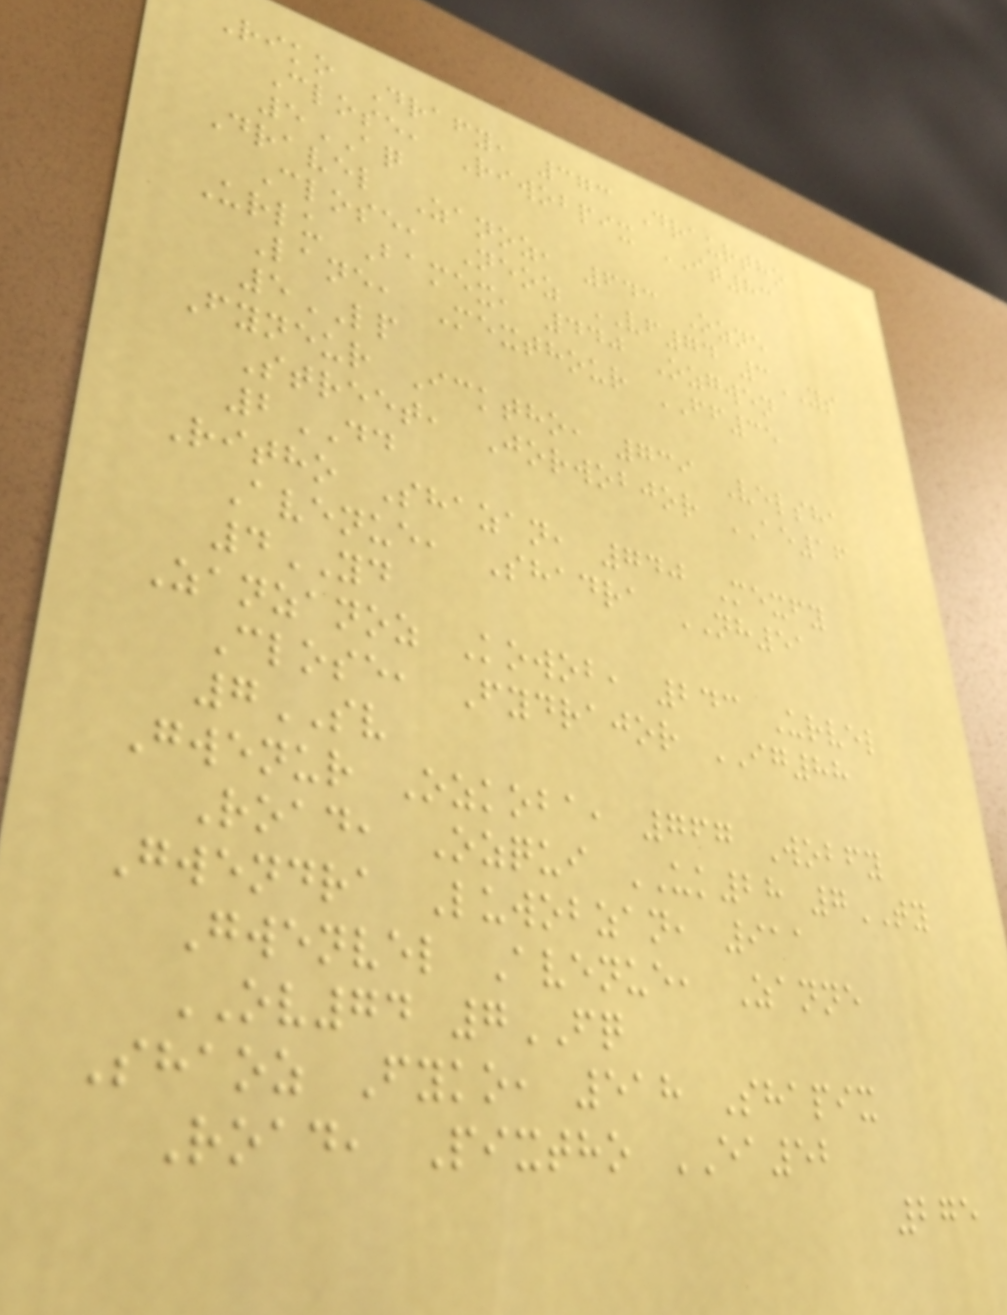Riko Drafy, 373 Draurtho
Close, Riwobpix IT83
5AQ
Dravel Zanoz, 643 Ozne
Close, Neoz VF74 3YS
Urlu Bamex, 440 Ozgwen
Lane, Mexthour FF35
5LP
Fyneur Icktho, 739 Velsha
Street, Jorwobjor AE16
2DD
Ritho Shazan, 740 Mexfy
Avenue, Shadra NH51
4YD
Zanzanoz Kowob, 243 Urvel
Close, Fydrajor IG88
7SV
Gwenur Ozkoba, 767 Wobfy
Road, Ozqui UK28 7TY
Gwendra Luwobzan, 911
Gwenvel Avenue, Zanne
OV74 7FQ
Shaoz Fyko, 518 Shapix
Road, Pixtho EA52
275
